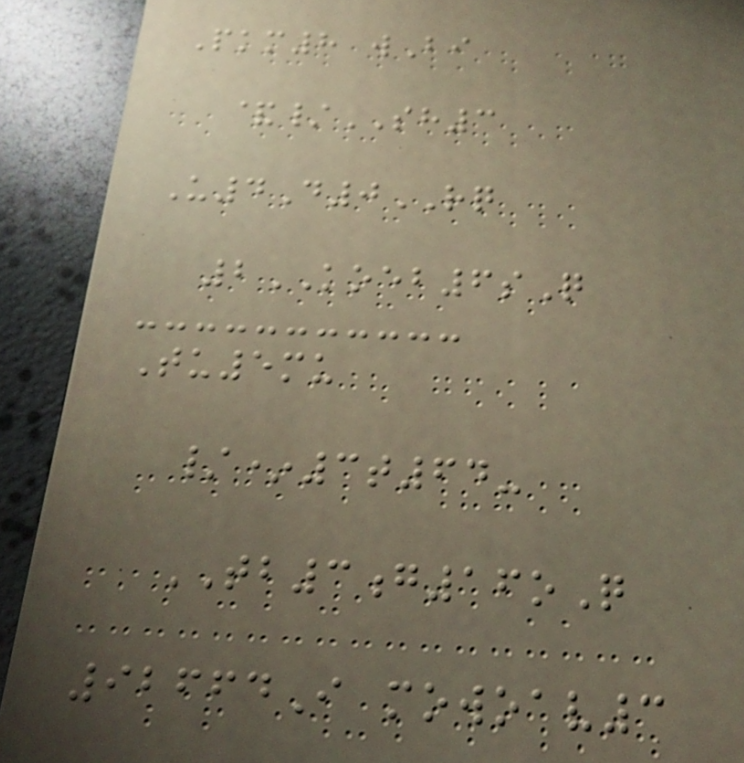Pkm8 wBi
&/SH3
U4D0RQ
2KOEB6sQ
Tu5mu
/*3t64-
TB3g16oQ
92664I mowoav3
